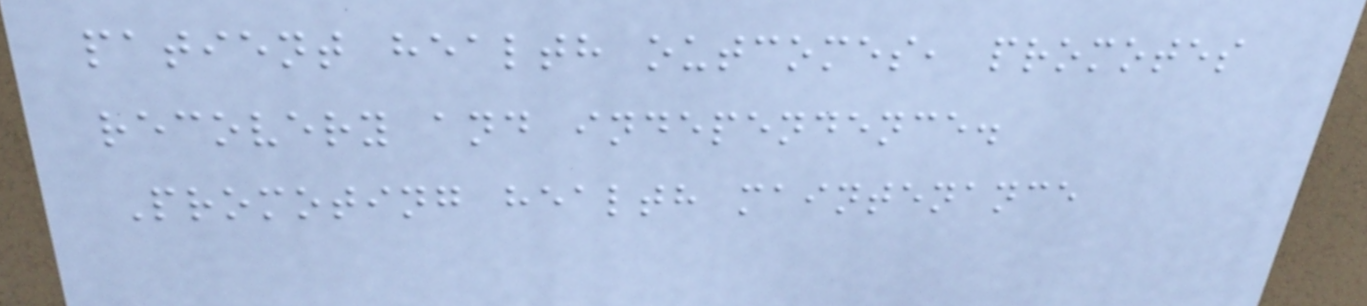patient health outcomes, promotes
recovery and independence.
Promoting health maintenance
